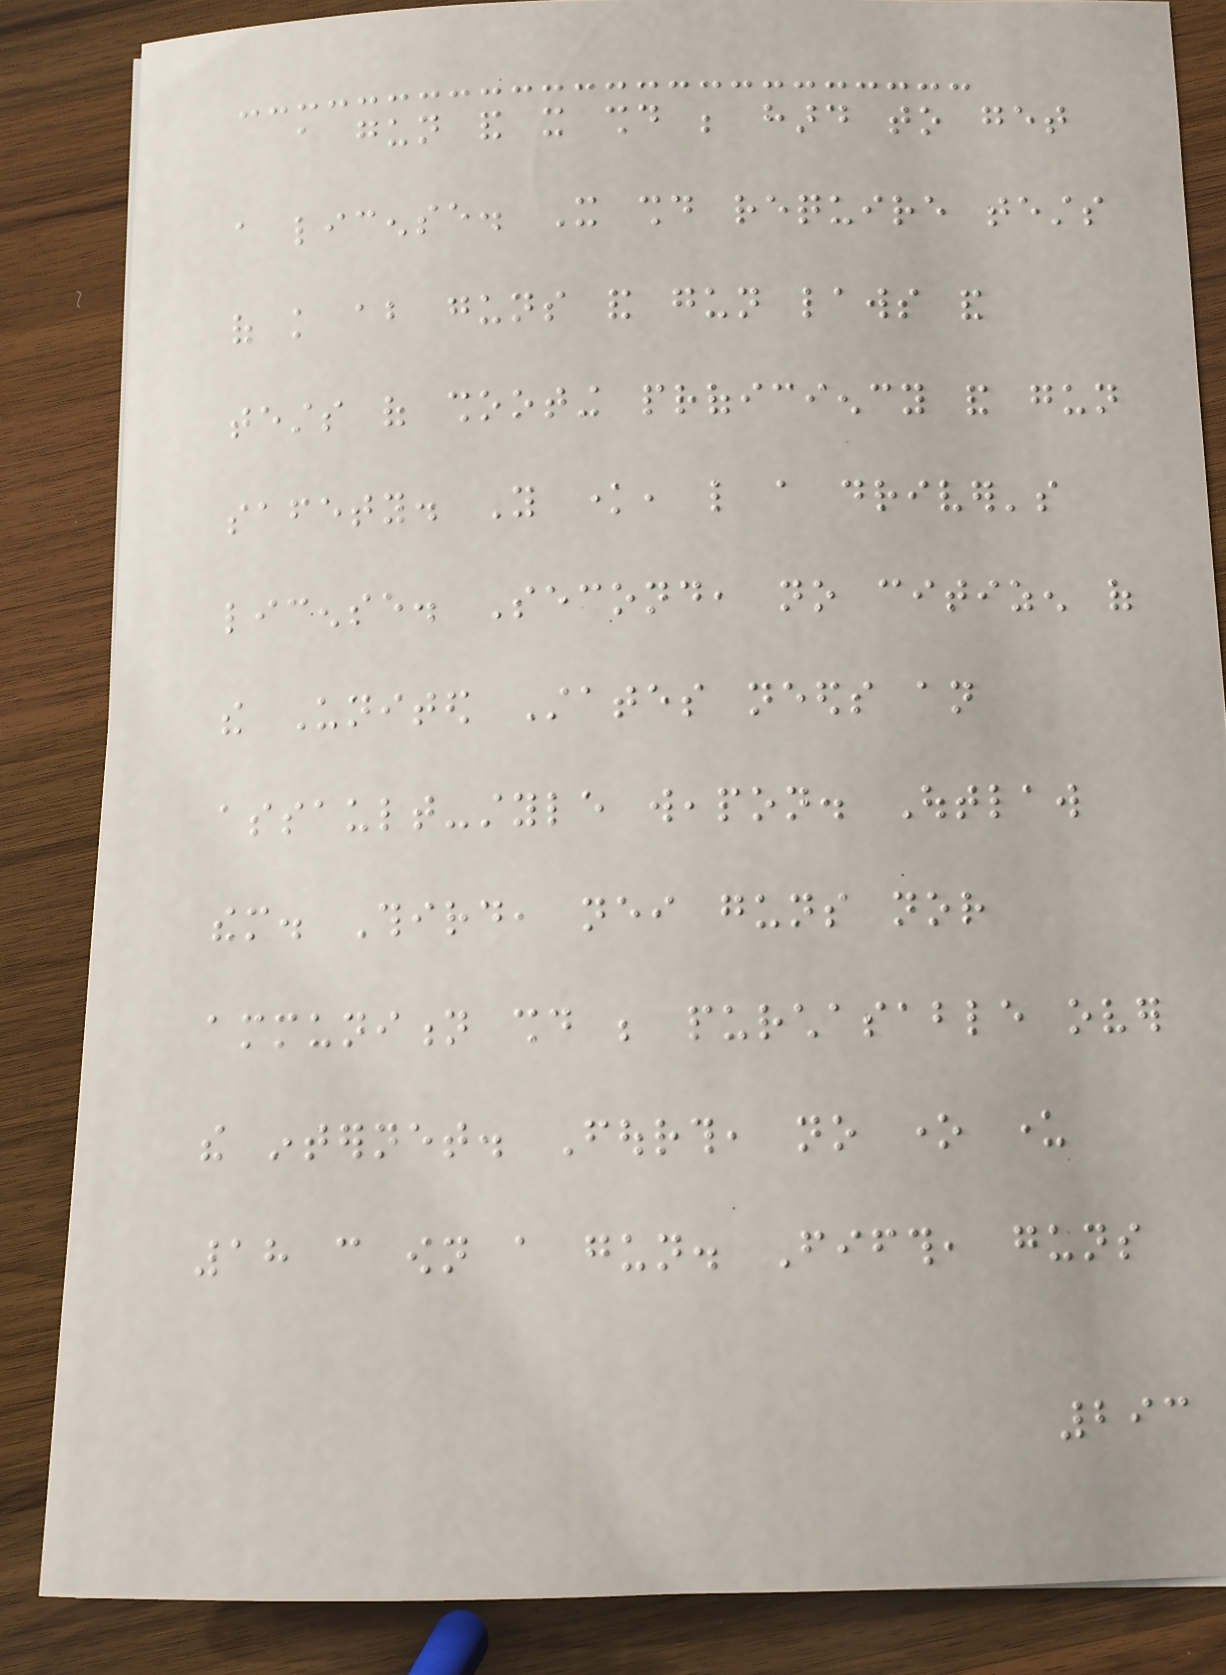a gun and it should be hard to get
a license. It should require tests
of knowledge about guns and gun laws and
tests of shooting proficiency and gun
safety. You know, like a driver's
license. Second, no citizen of
the United States needs an
assault-style weapon. Outlaw
them. Third, neither guns nor
ammunition should be purchasable over
the internet. Fourth, no one under
18 can own a gun. Fifth, guns
293
